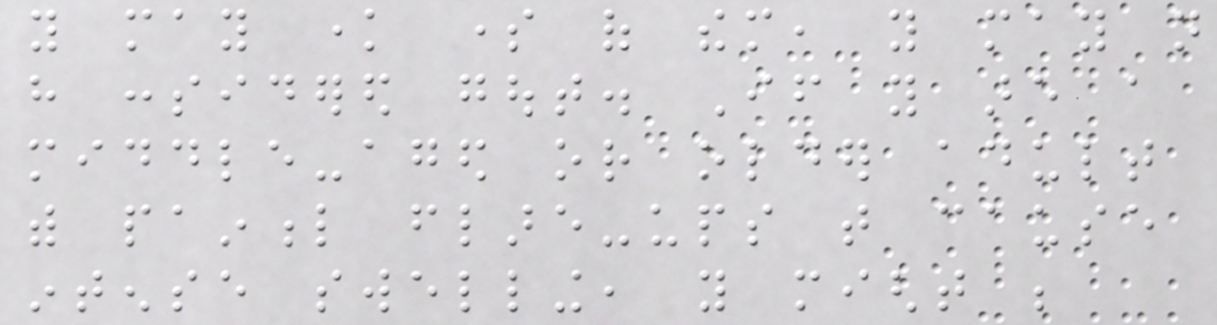you may know some of them, you may not
have considered gout. If you are a
middle-aged or older adult
with painful flare-ups that cause
intense swelling, you might be
